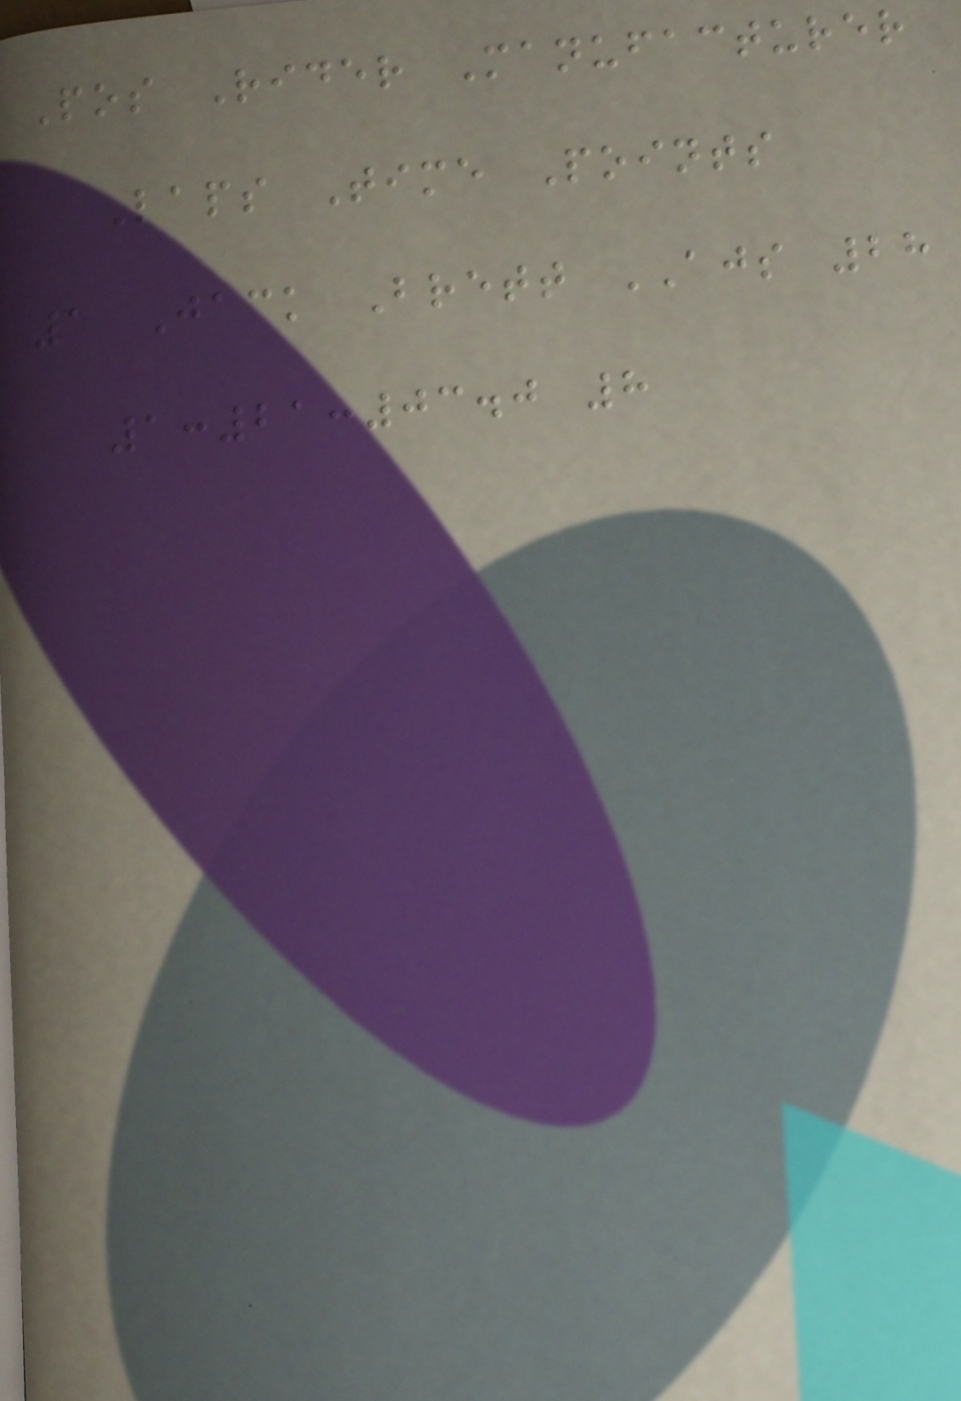Pos Rider Manufacturer
Laps Time Points
1 Jack Brett AJS 28
1:21:03.0 8
